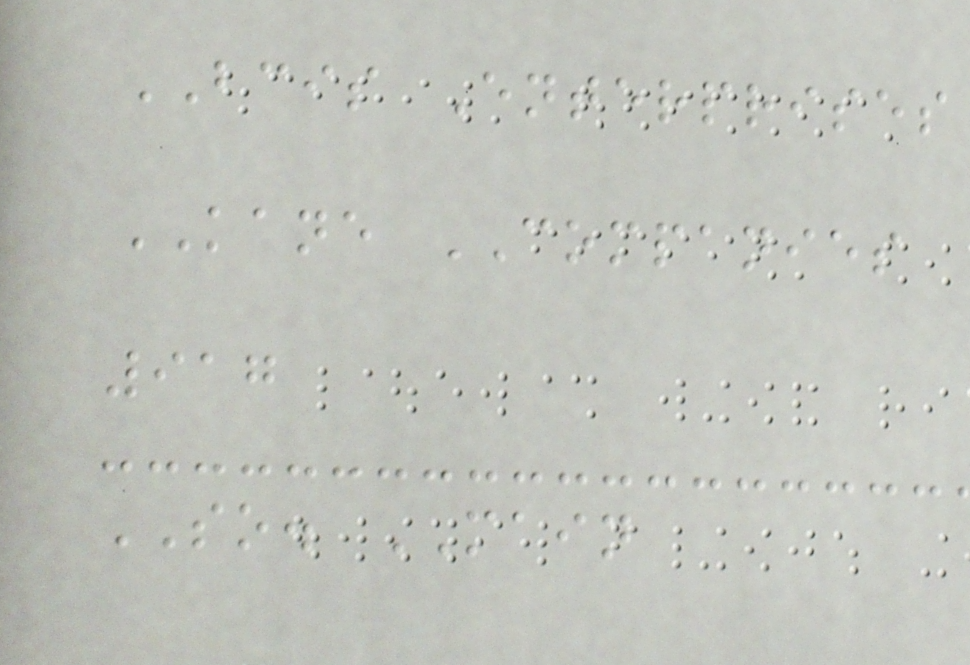BCIS Enterprises
KANE COMPANIES
917
SO. MAIN
